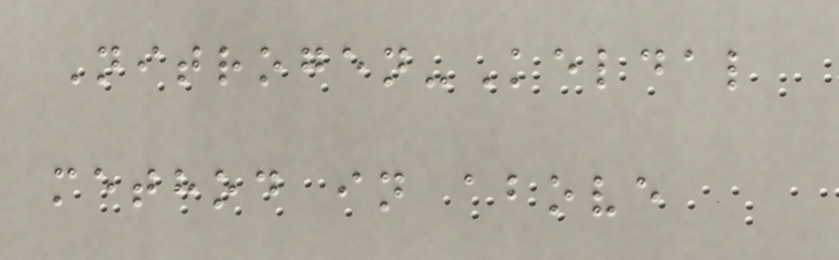Nitrogen-Keldal
method in above
